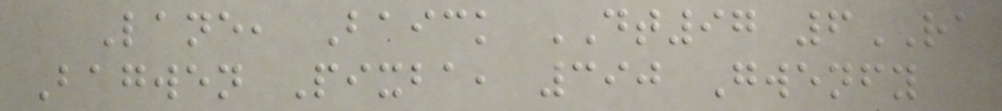Lane, Baick DT97 6RA
Bagwen Pixba, 390 Gwenfy
